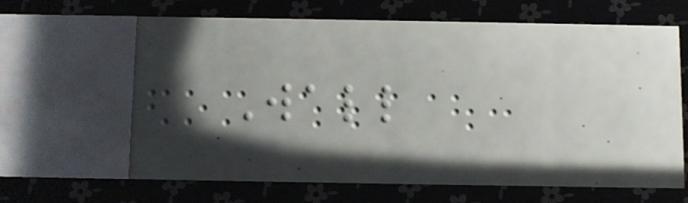Wall
